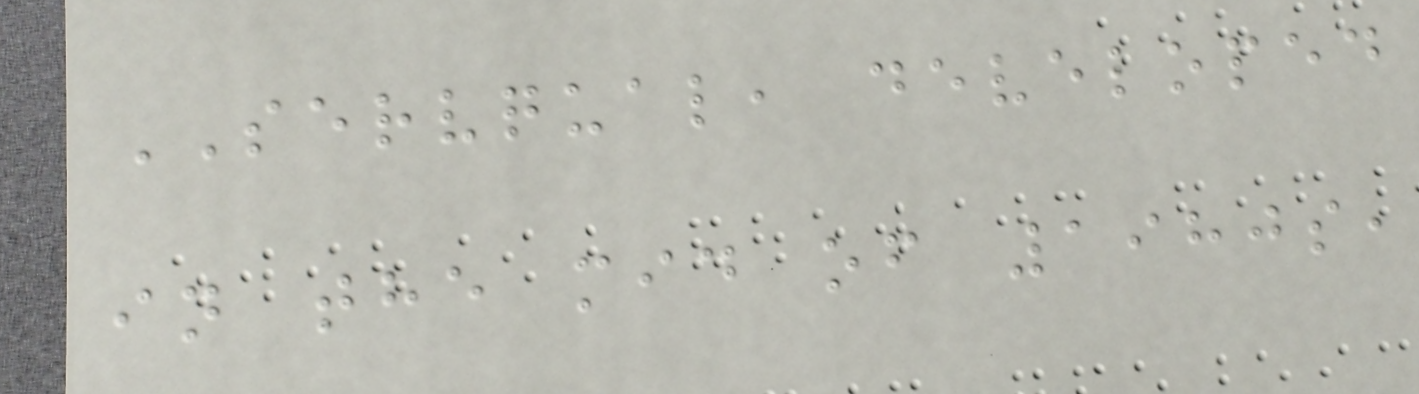SERVQUAL, developed
in the mid of 1980s,
